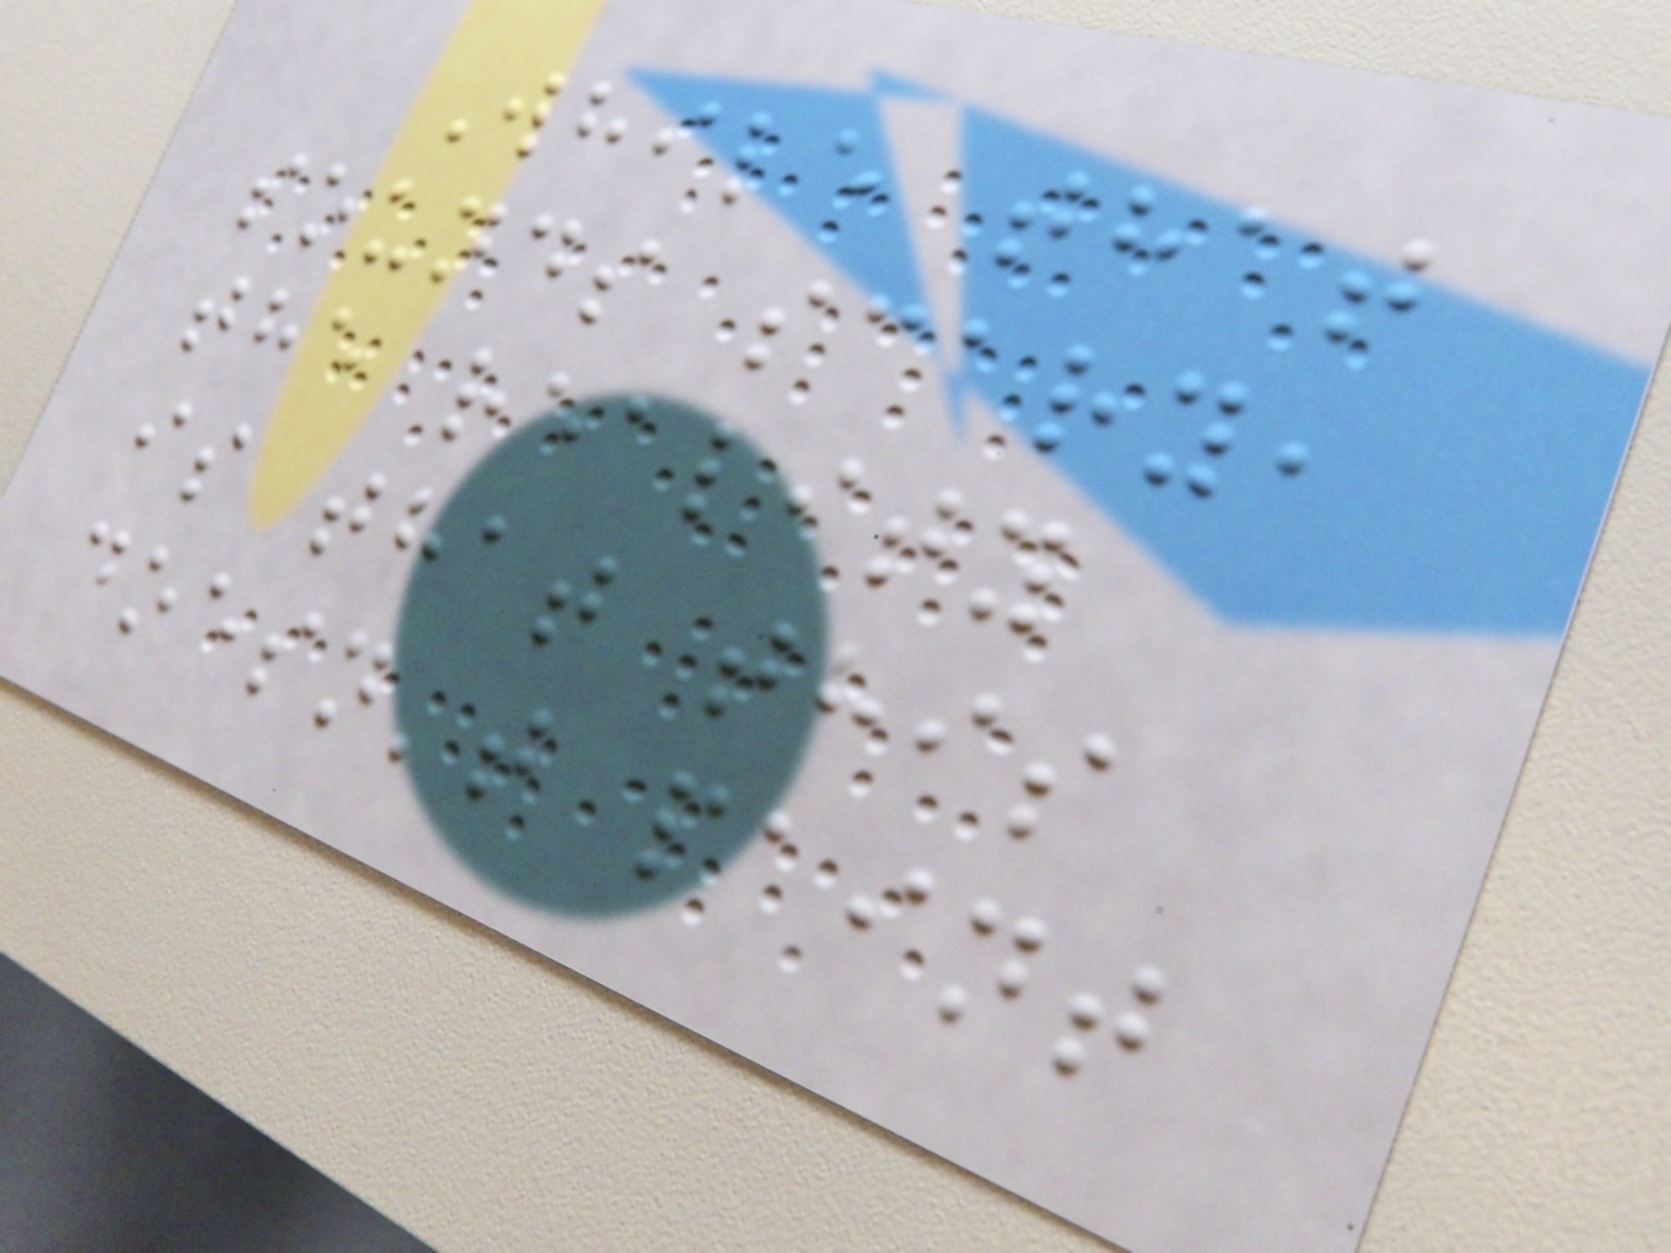While that
sounds scary,
the reality
is that this
doesn't paint
